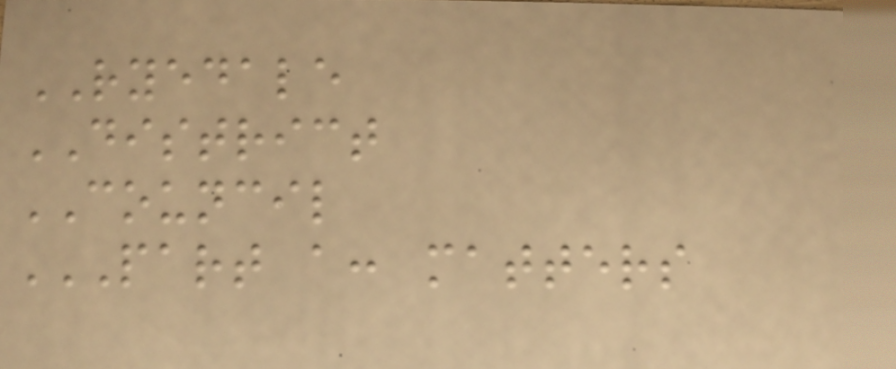RYEDALE
DISTRICT
COUNCIL
PART A: MATTERS
